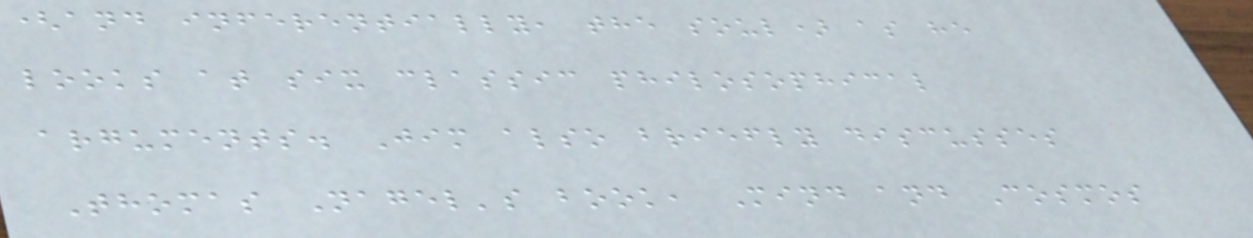(and inferentially, the soul) as he
looks at six classic philosophical
arguments. Jim also briefly discusses
Thomas Nagel's book, Mind and Cosmos
